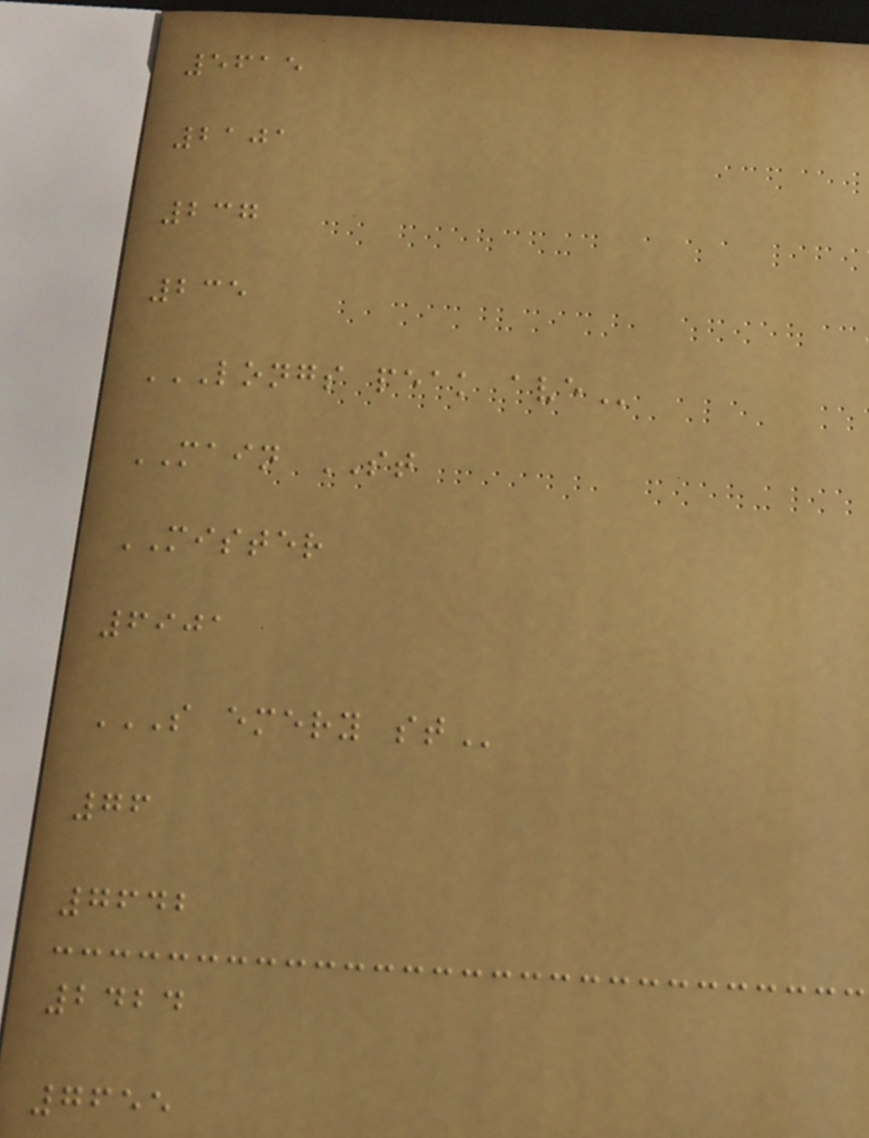5615
2101
237
235
LONGS PEAK AVE
MAIN ST
MISTER
6901
S EMERY ST
76
7642
2424
7655
